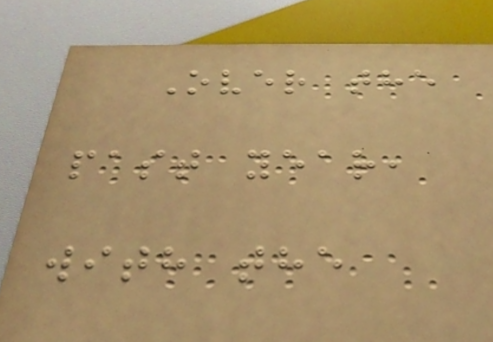Over the
past year,
with the
